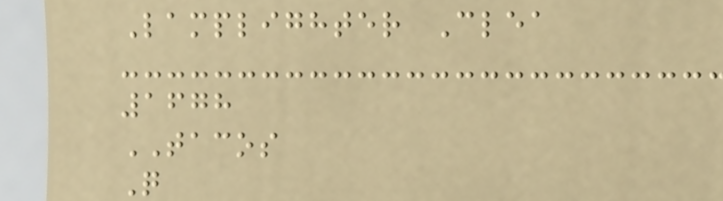Lamplighter Clea
1678
TACOS
Q
